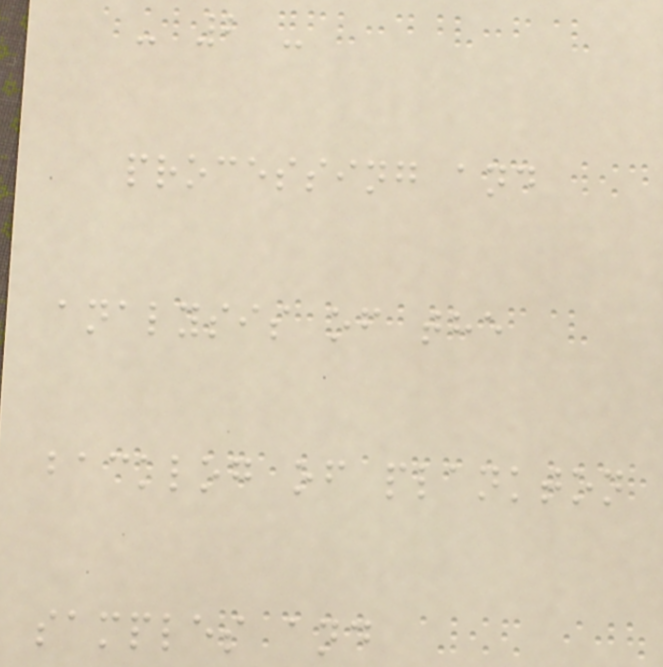- 2 -
processing and
analysis of the
backlog of plankton
samples and
